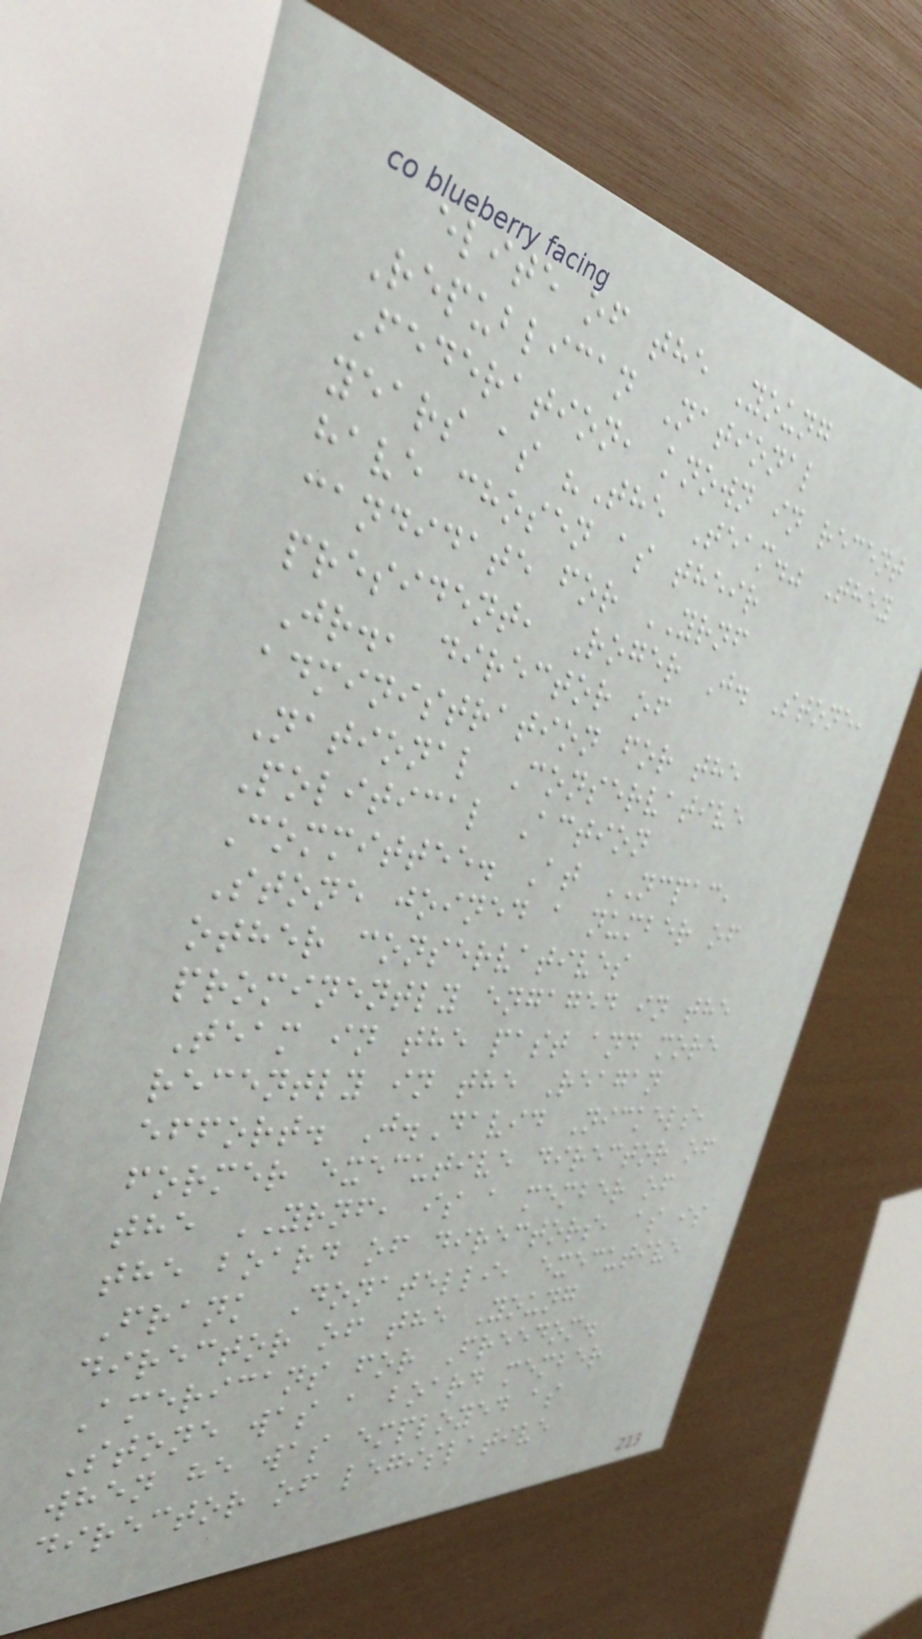elite of the Young
Republican National
Federation, known in recent
years as "The Team." They
have chosen as their
candidate for YRNF
president, Roger J. Stone,
Jr., director of
administration for the
National Conservative
Political Action
Committee. At NCPAC,
Stone joined a number of
other conservatives
prominently engaged in the
Team in the past and more
recently in the Reagan
effort. J.David Nickels,
former executive director of
the YRNF, is a member of
the board of directors, as is
Frank Donatelli, executive
director of the Young
Americans for Freedom.
Stone was a board member
when he was employed as
director of legislative
